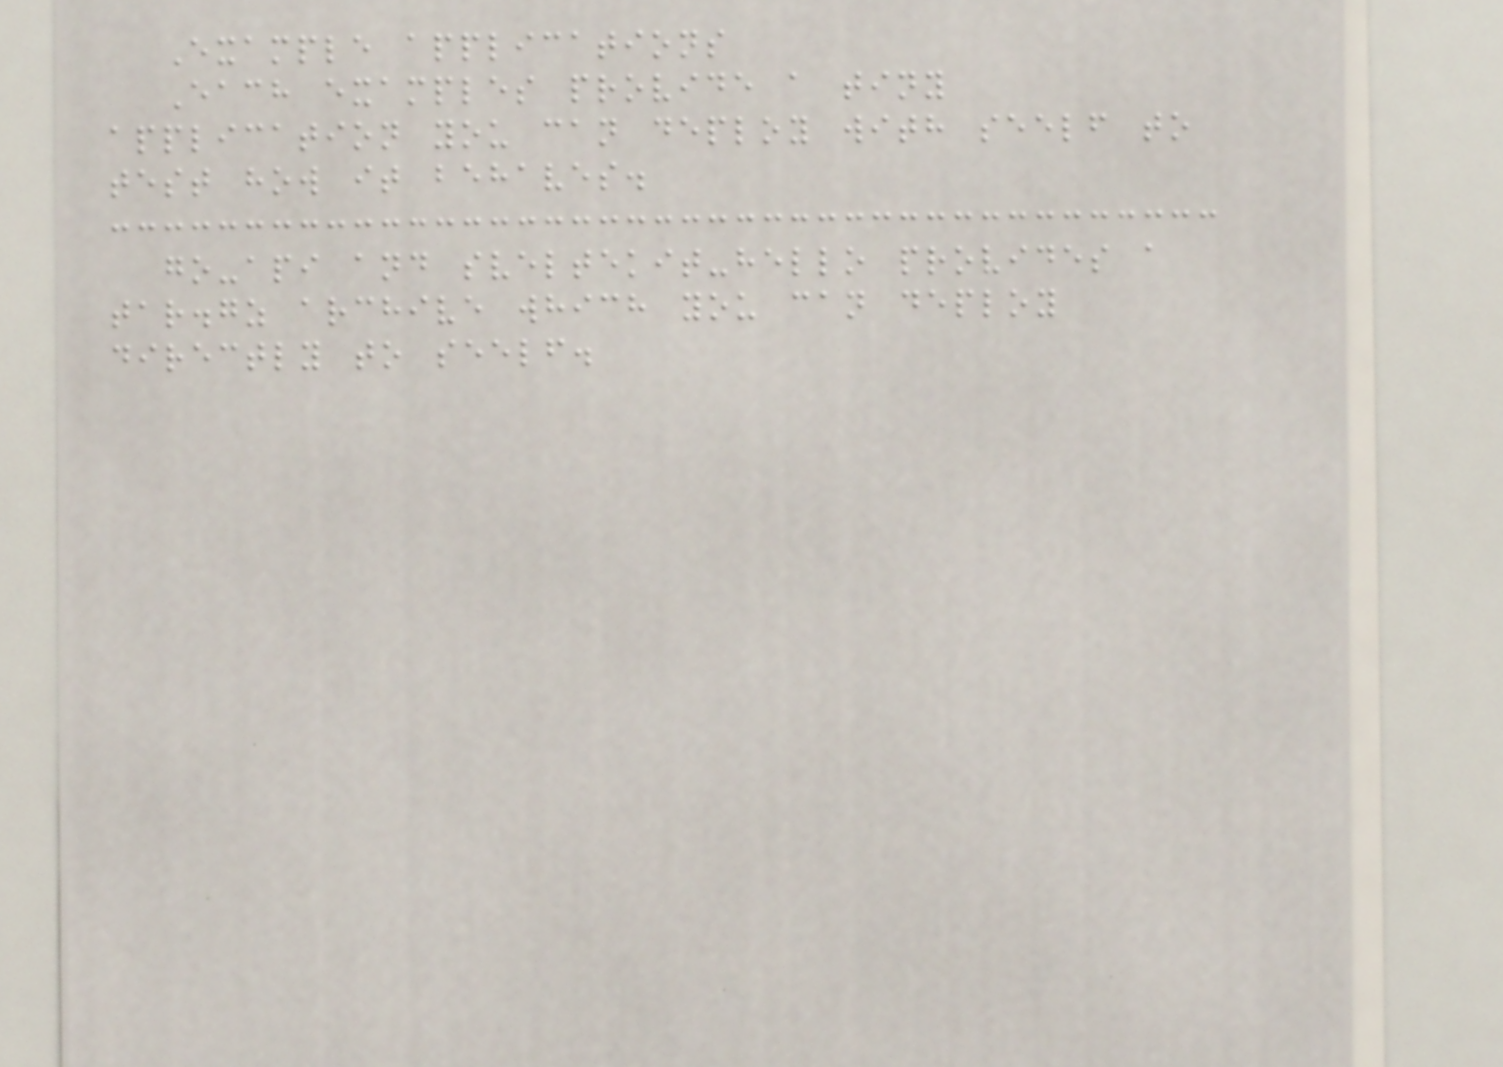Example applications
Each examples provide a tiny
application you can deploy with seelf to
test how it behaves.
go-api and sveltekit-hello provides a
tar.gz archive which you can deploy
directly to seelf.
